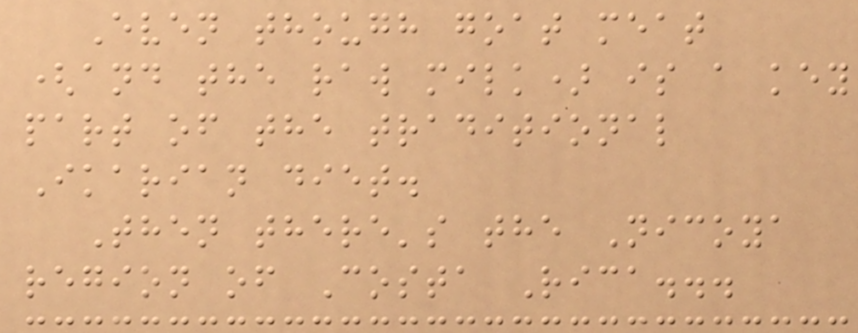Even though goat meat
(and the raw milk) is a key
part of the traditional
Ikarian diet.
Then there's the Nicoya
region of Costa Rica...
